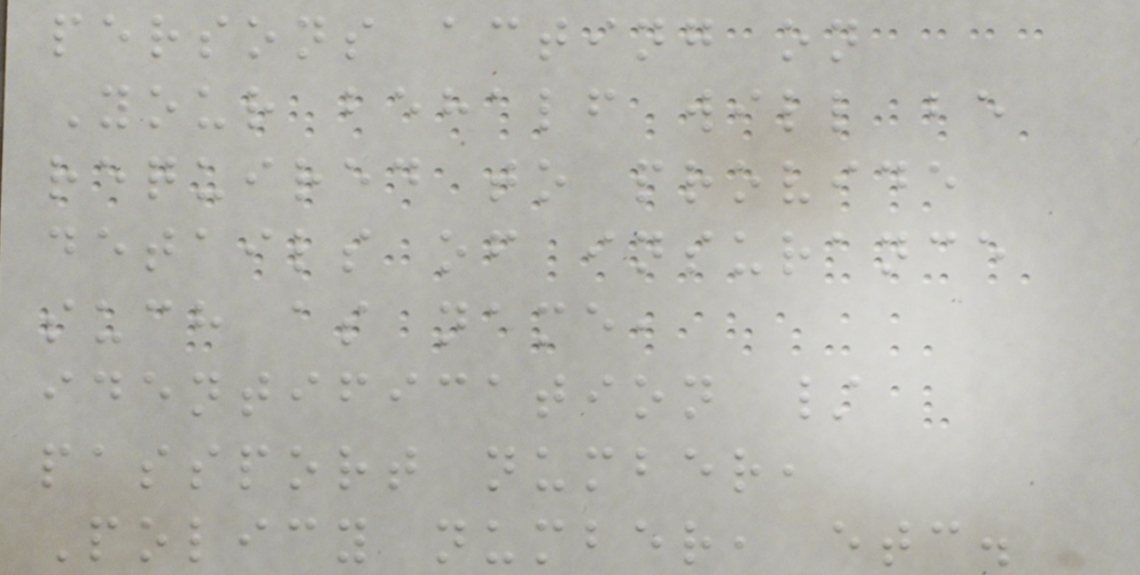persons acting on
Your behalf will be
required to provide
details of insurance
such as name,
identification /
passport number,
Policy number, etc.
